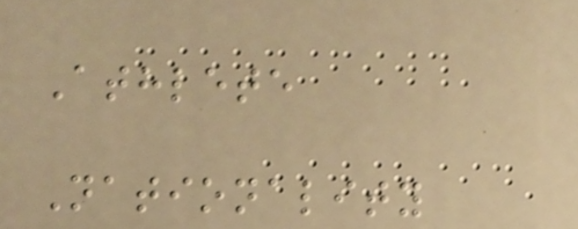Athlete
Nationality
